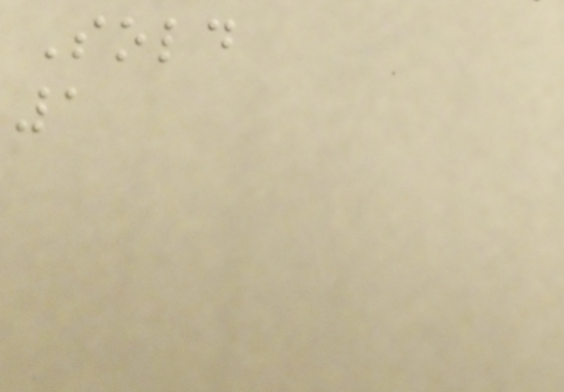Sold
1
